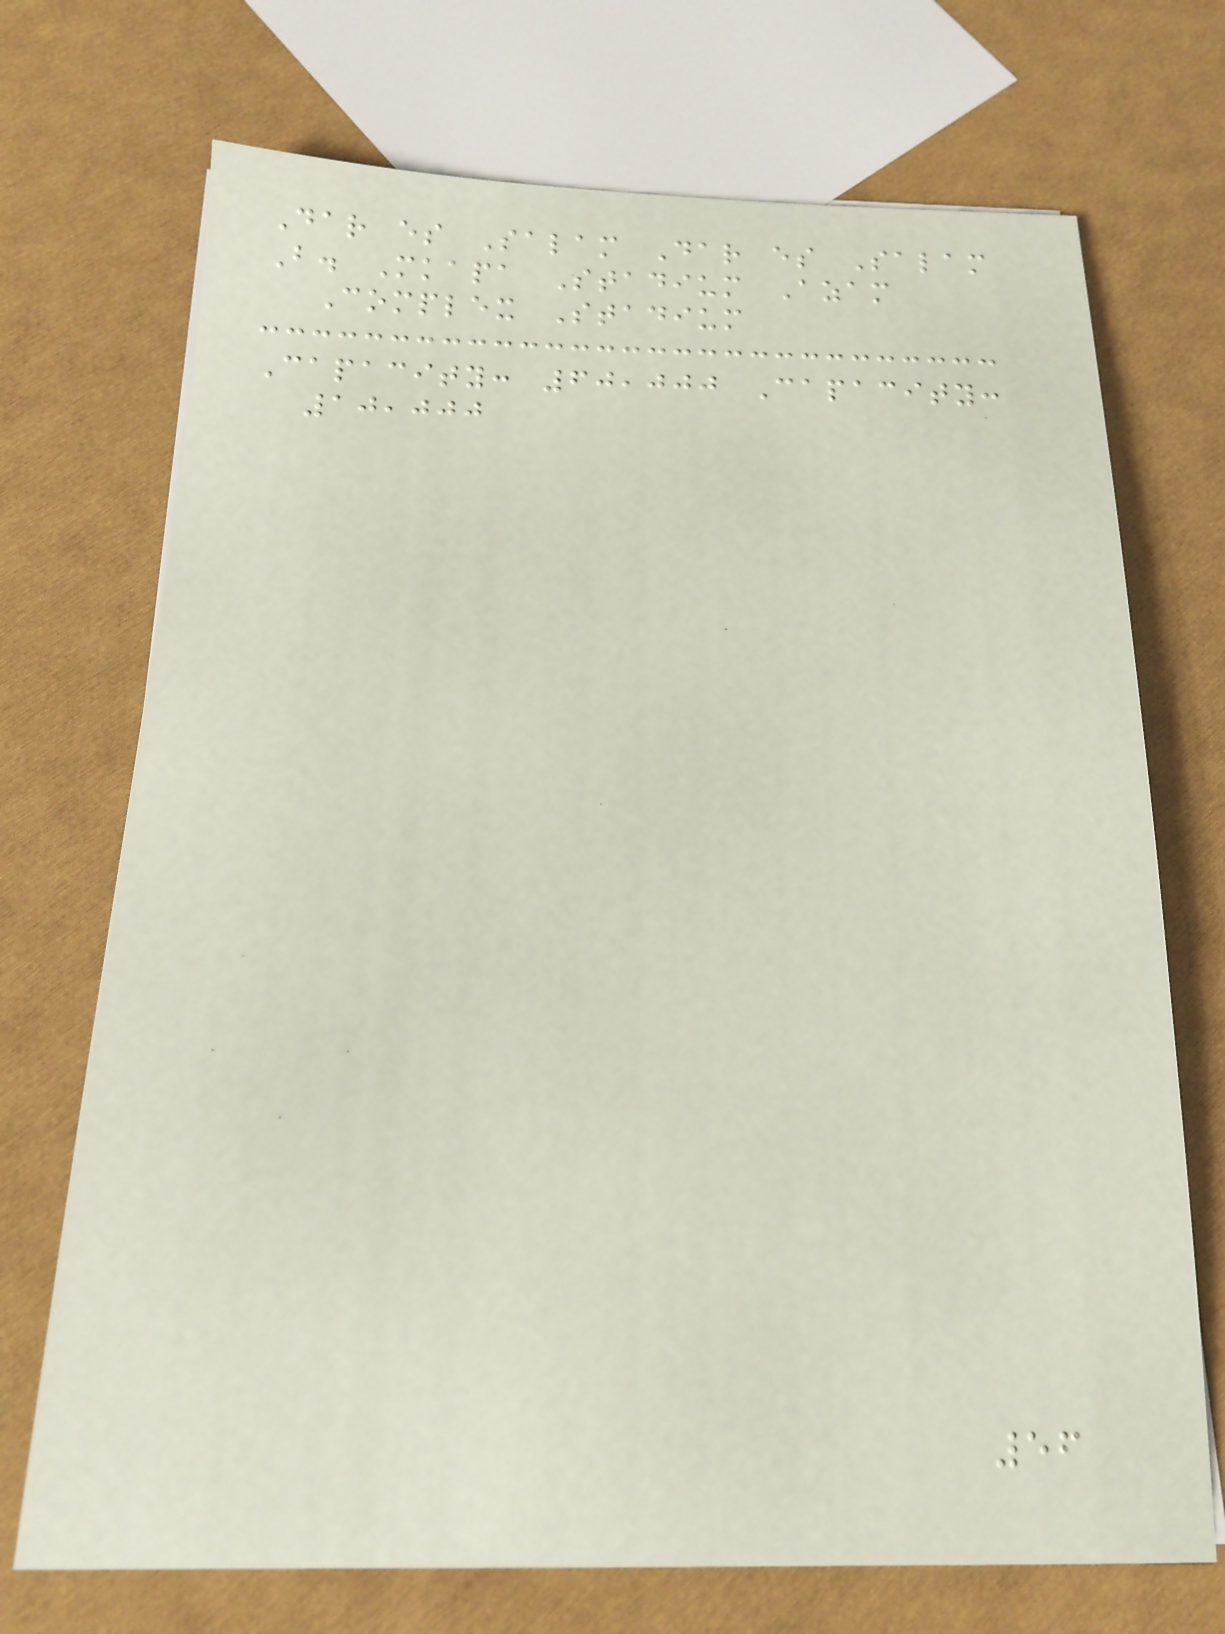Dar es Salam Dar es Salam
B. Mkapa Stadium Azam
Complex Stadium
Capacity: 60,000 Capacity:
10,000
56
